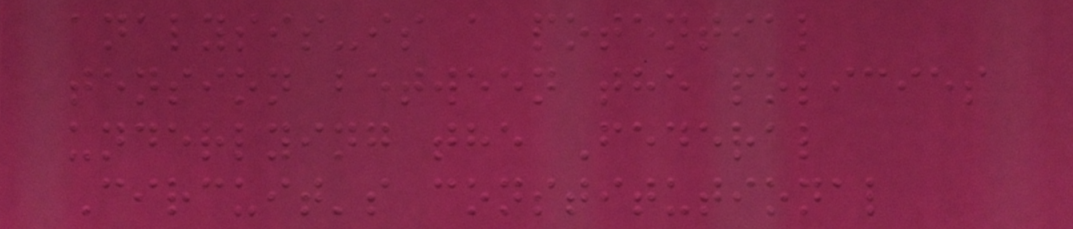analysis-is a potential
tension between the policies
underlying the Federal
Circuit's constitutional
